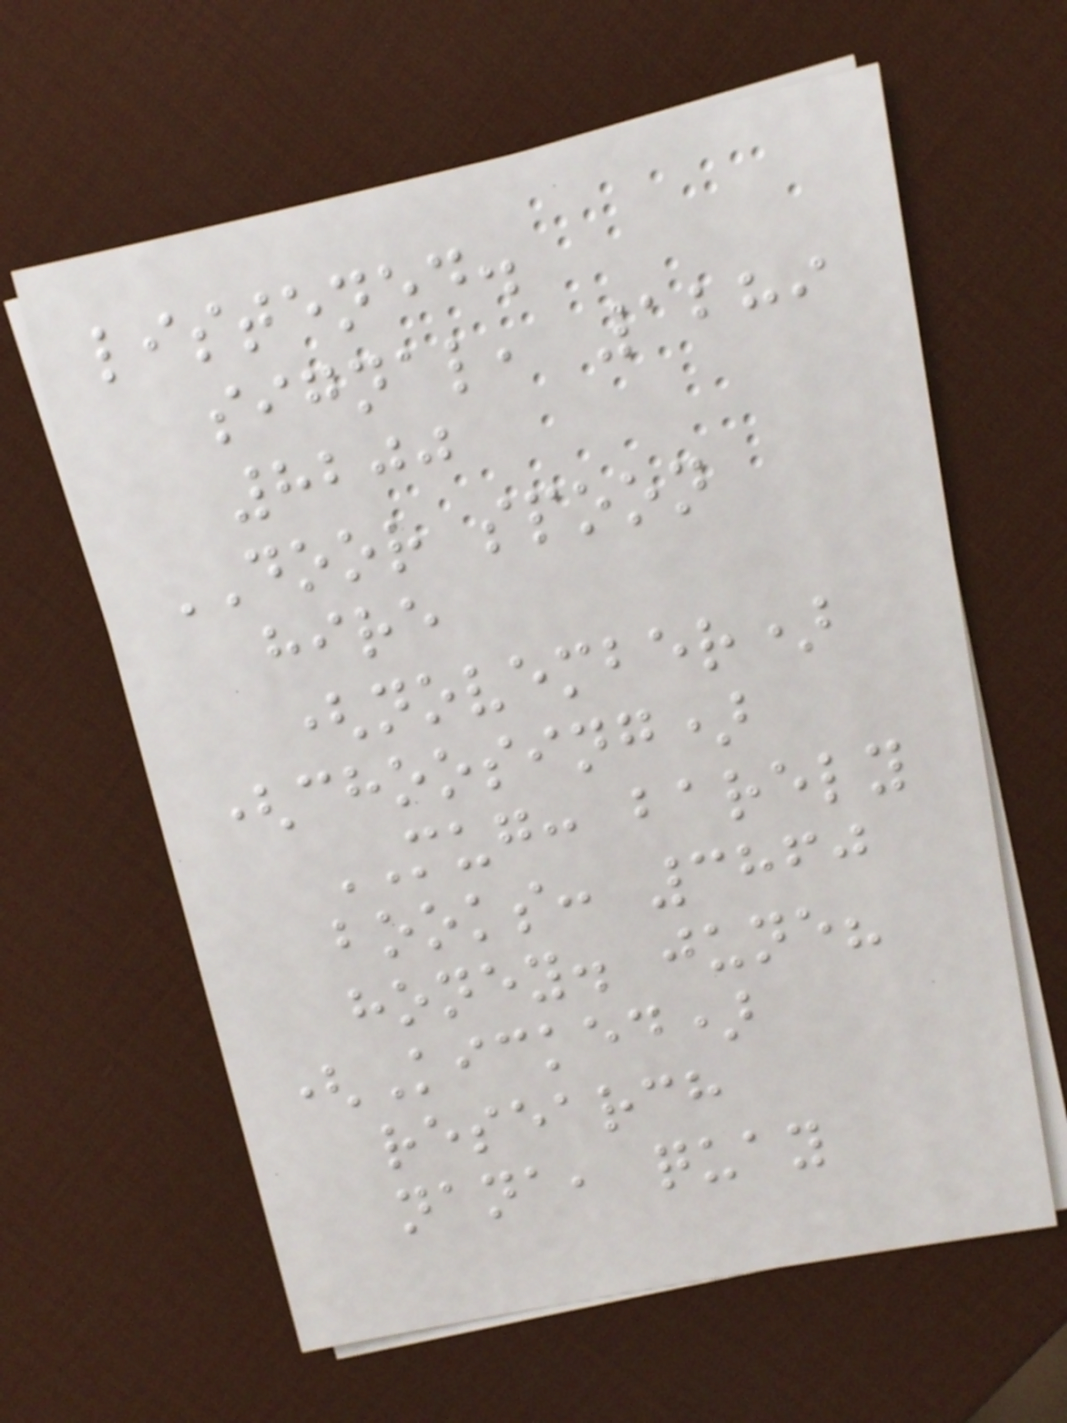listened.
signal, 1289
8200
DOOR spoon
hire
(november)
(choosing)
MUG: barely
books: 3860
honey. june?
(Kicked)
research
nana, quay
